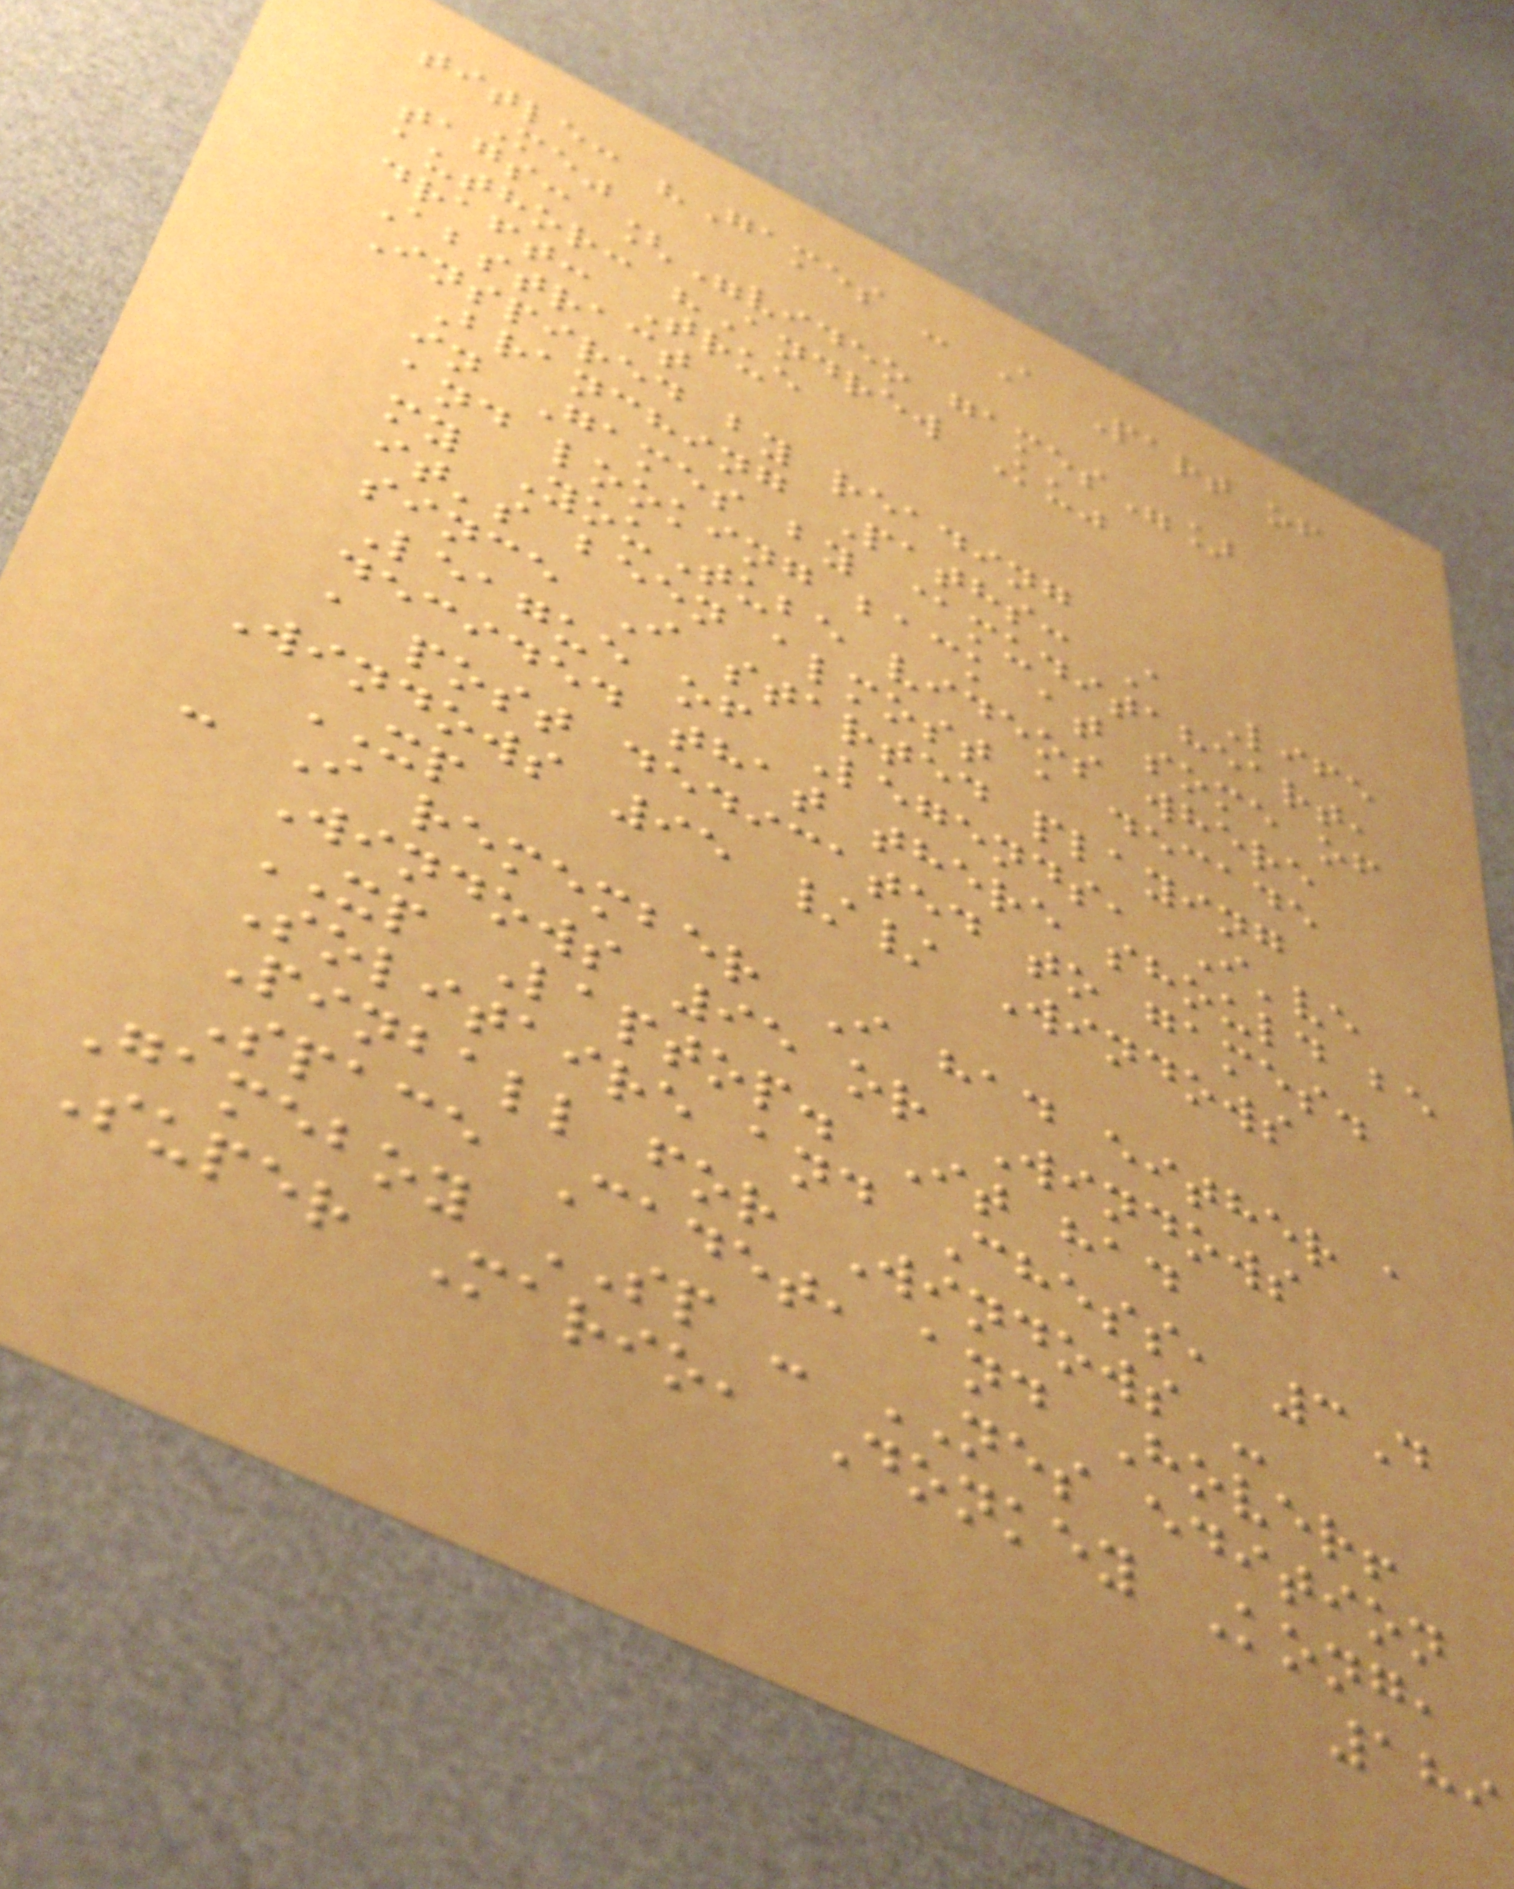title: "Games - A Part of
Me"
tags: ["video games"]
author: "Andrew Ku"
draft: True
Abstract
Inspired by reading
Branching Paths: A Life
in Games by @muditaheart,
and looking back at some of
my YouTube videos where
it's been almost a decade
since I started playing
League of Legends, I've
decided that there should be
a post dedicated to games.
Windows 95 // Windows
XP
- I remember I had either a
Windows 95 or Windows
XP Laptop. It had
Solitaire and Chess, 3D
Pinball for Windows -
Space Cadet, and Hover!
Gameboy SP - NES edition
Super Mario, Donkey Kong,
189
